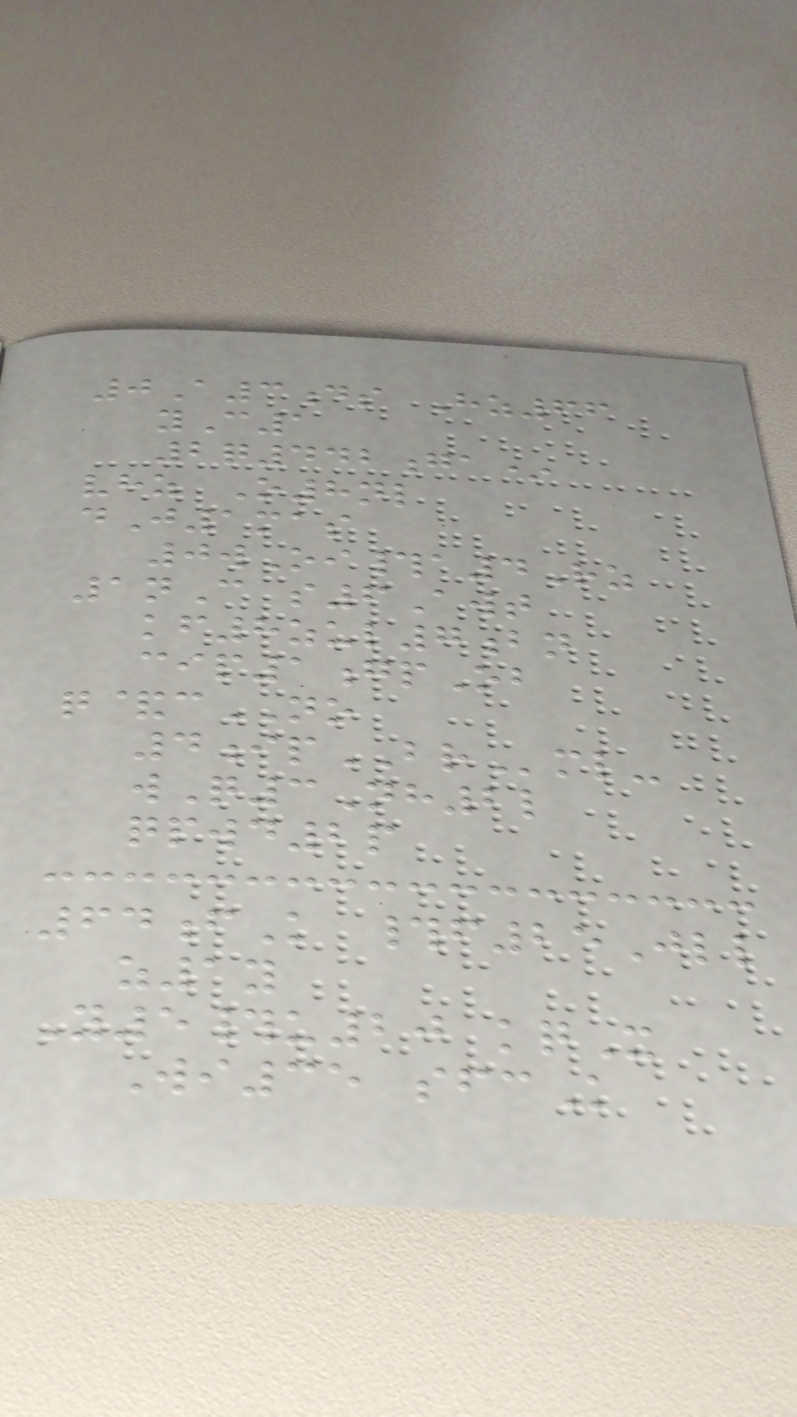0A3ds Hz66
yC1
2q442ga*
vhz O8nl
dJ1mas
0wOi#a4Rz
1nC s6Awt
kf8zul7bn
cip1gpOb
q&cNO
4ipBRml-
wQ3Nh2l
qpwd2p
64fK #f25Jll
z1y
Y5#u20 kqX
Wi35 sfcK
